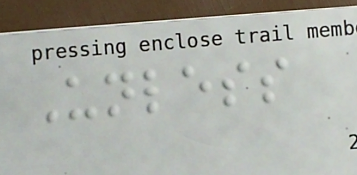Unless
